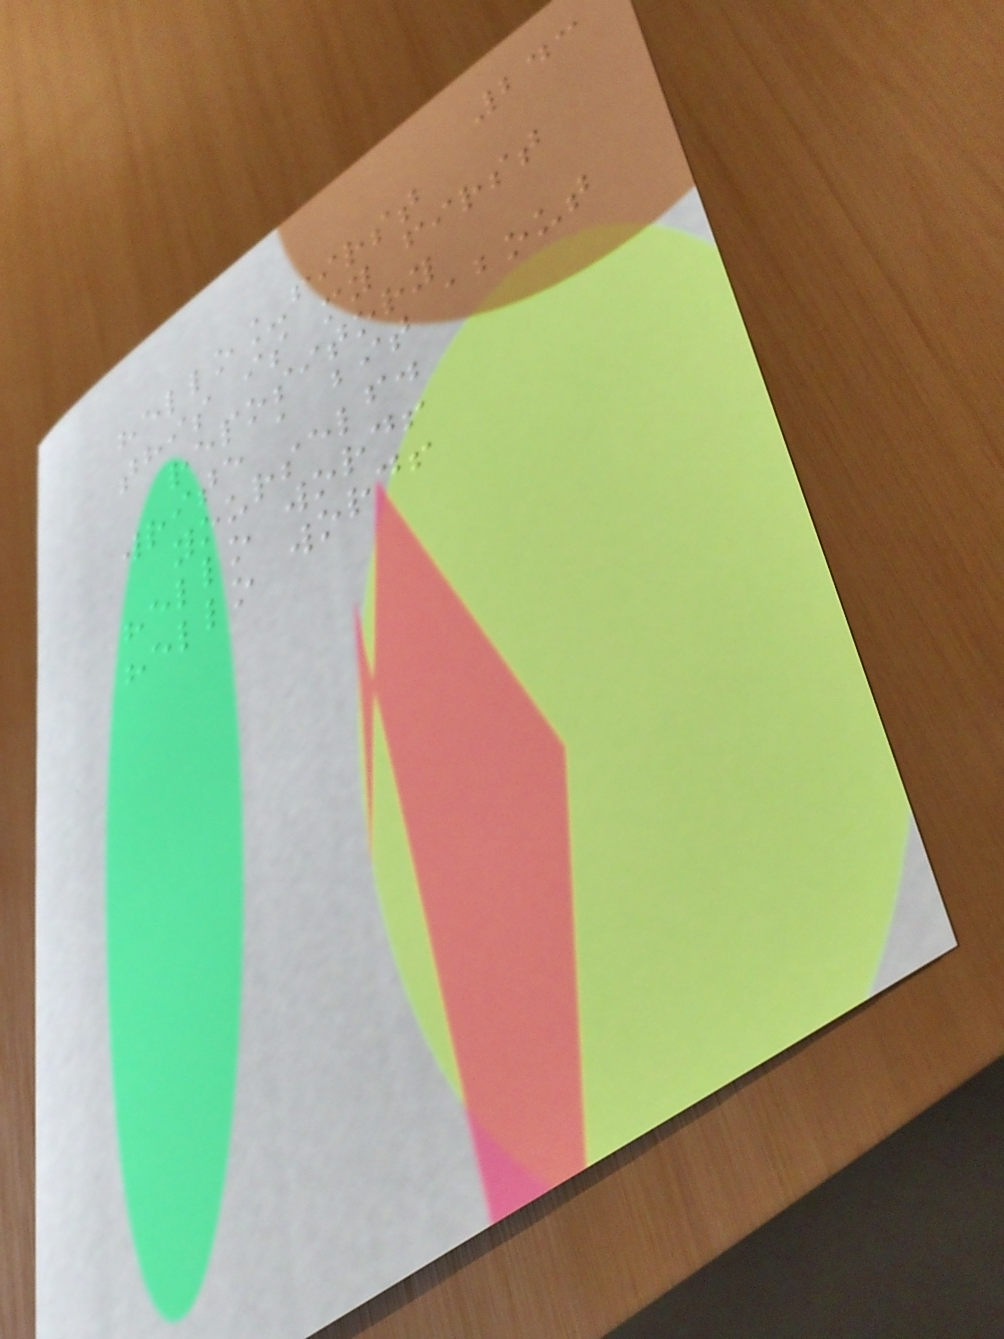243
hello_first
this is my first
repository
write a bit about
yourself.
hello word!
hello word!
